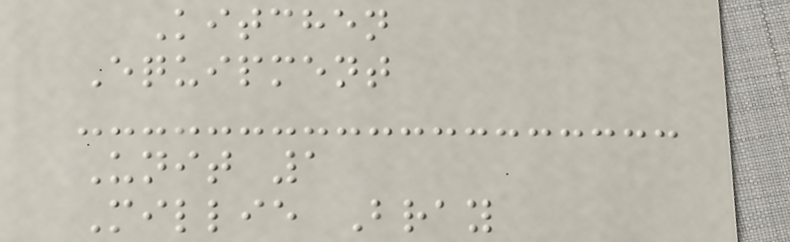Kitchen
Equipment
Unit 1
Millie Bray
